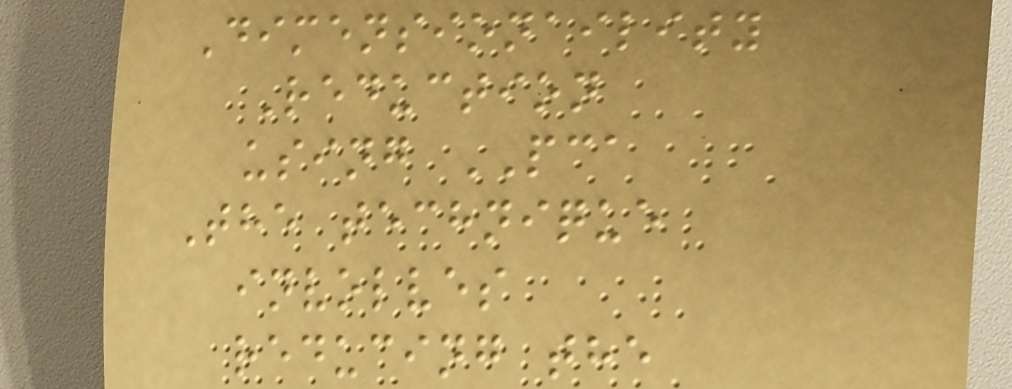Dimensionaility
Reduction
using PCA
The technique
involves
reducing the
